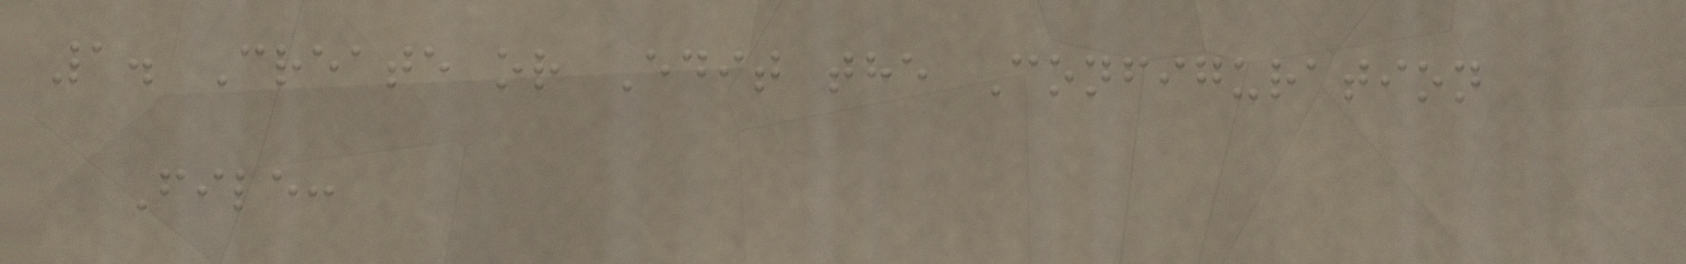1. Create or Edit the Configuration
File:
